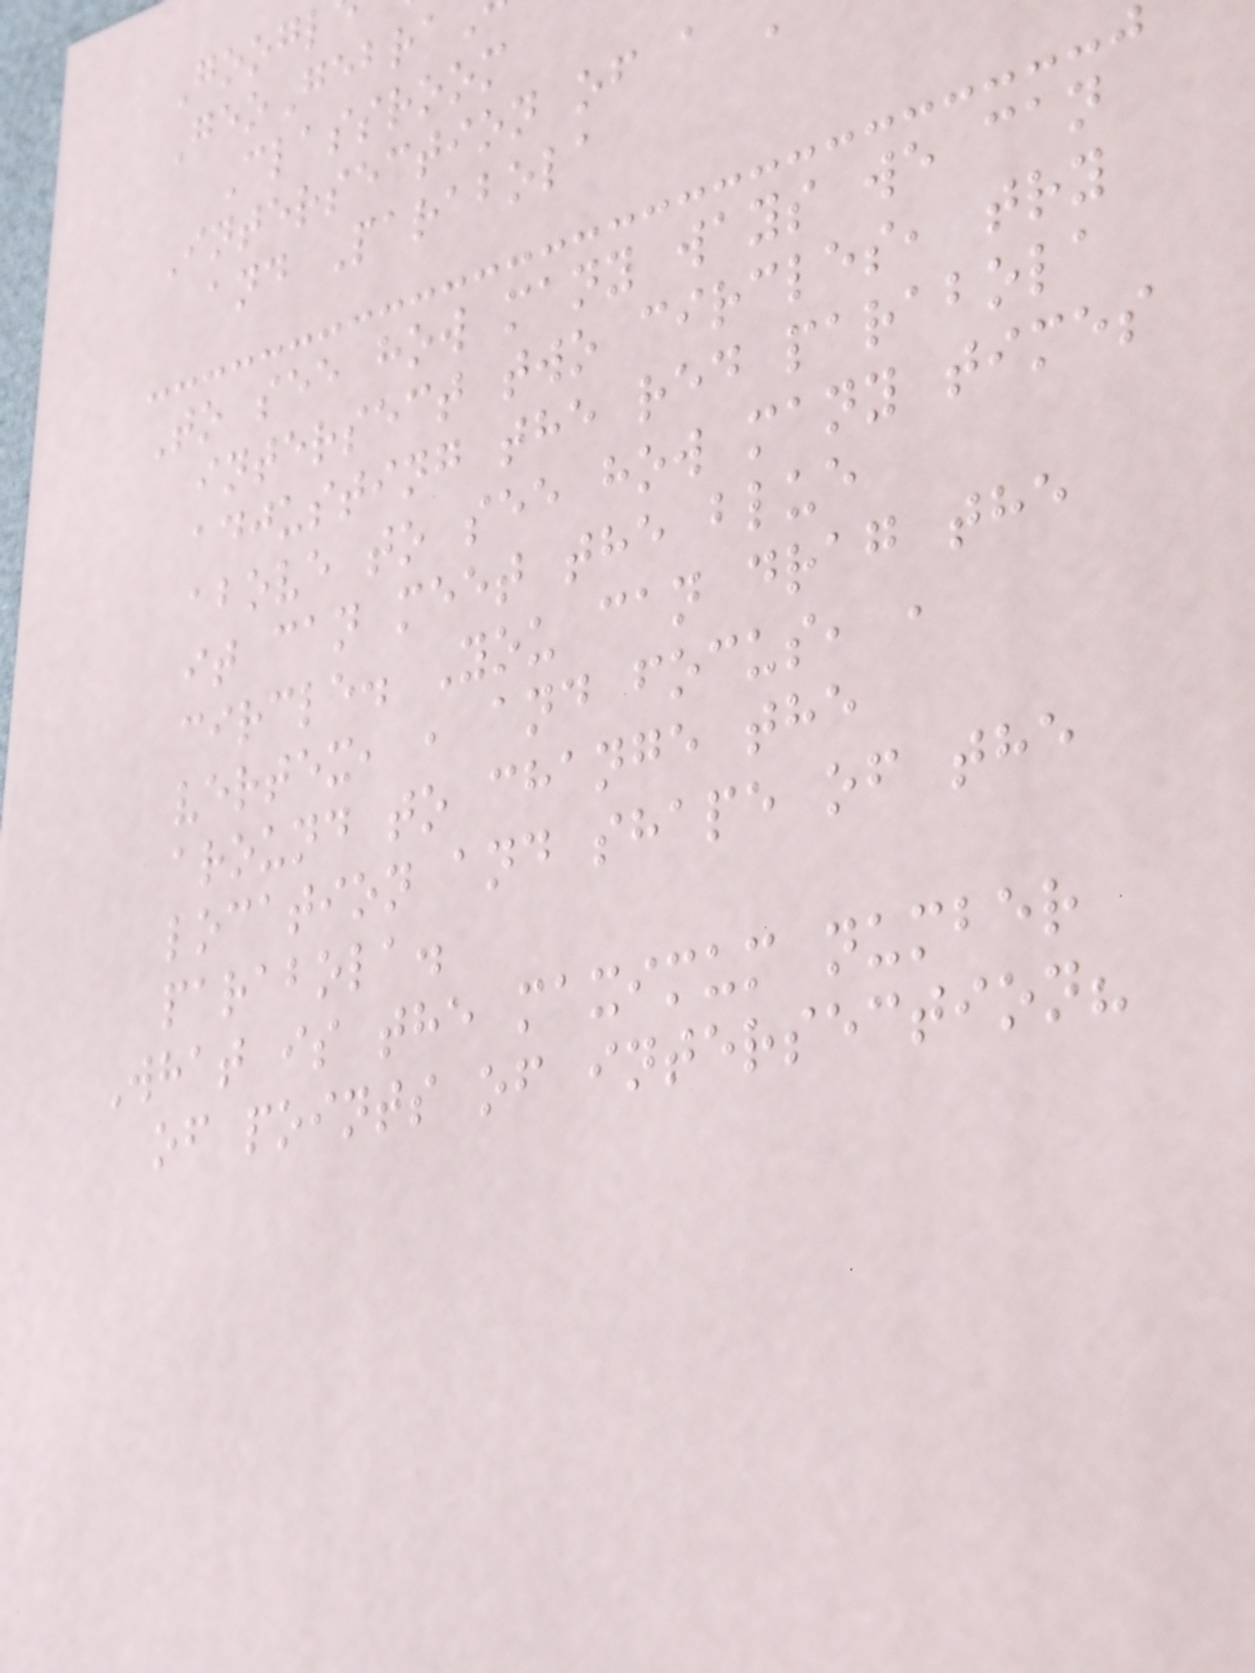Googl
GeoGebra
Classroom
Intersection of a
and Parabola
To see how many ways we can
intersect two circles, try
adjusting the red parabola
above to see how many times
it can meet the blue
circle. You can drag the
vertex, , and focus, ,
around to change the
location and shape of the
parabola.
What is the maximum number
of points of intersection?
